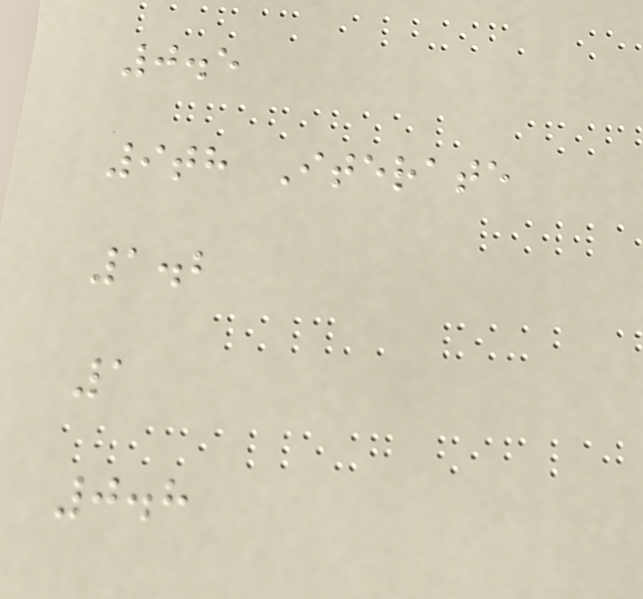0.5
9th Iterate
1.2
1
0.8
